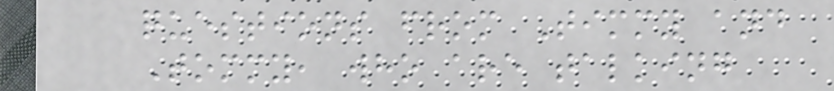questions from Timmy and
Tommy, who are talking
